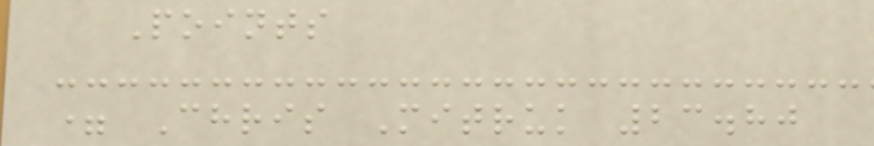Points
= Chris Mitruk 23.80
